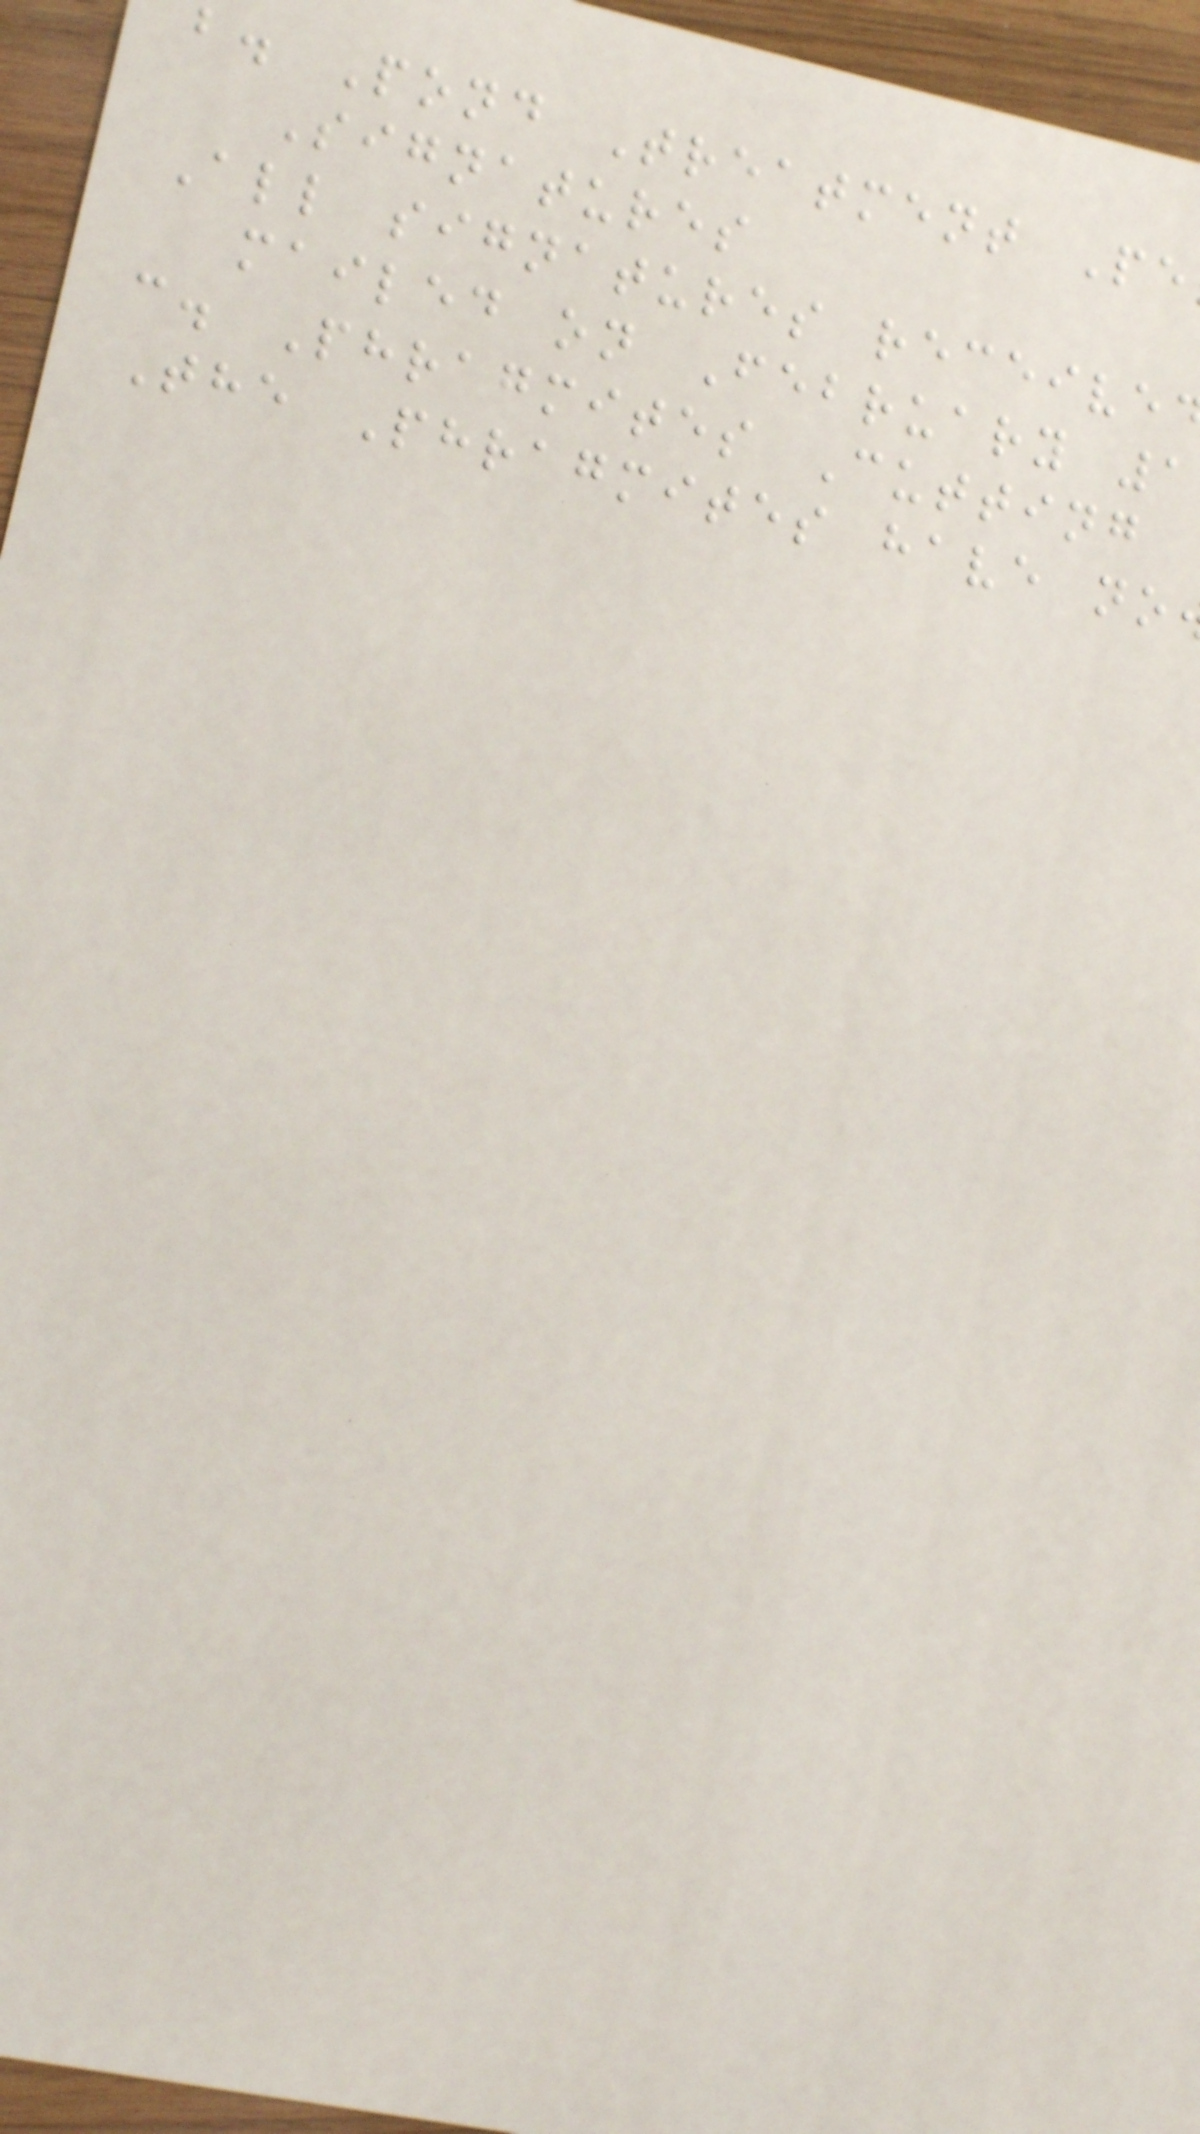b. Pond Treatment Pe
Signatures
All signatures receive
mailed on February 1
c. Phragmites Cutting
The Phragmites have no
